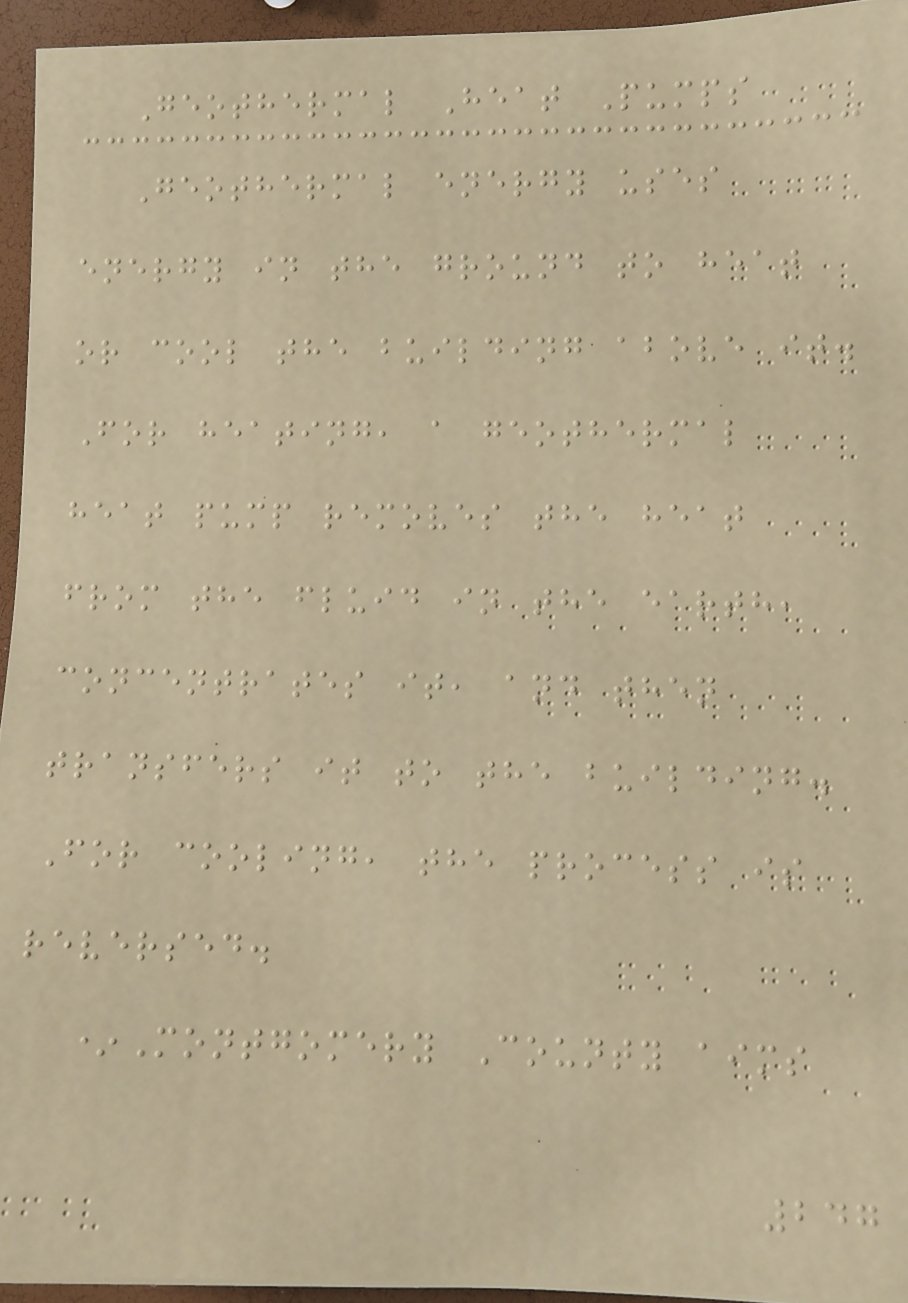Geothermal Heat Pumps
Geothermal energy uses
energy in the ground to heat
or cool the building above it.
For heating, a geothermal
heat pump removes the heat
from the fluid in the earth,
concentrates it, and then
transfers it to the building.
For cooling, the process is
reversed.
*Montgomery County aims
247
